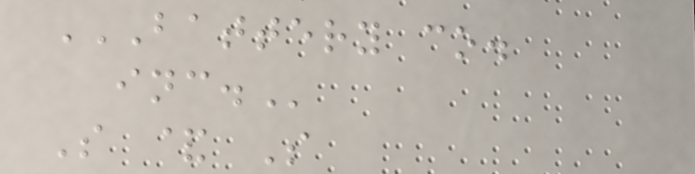BATTERY CO.
INC.
S & S
